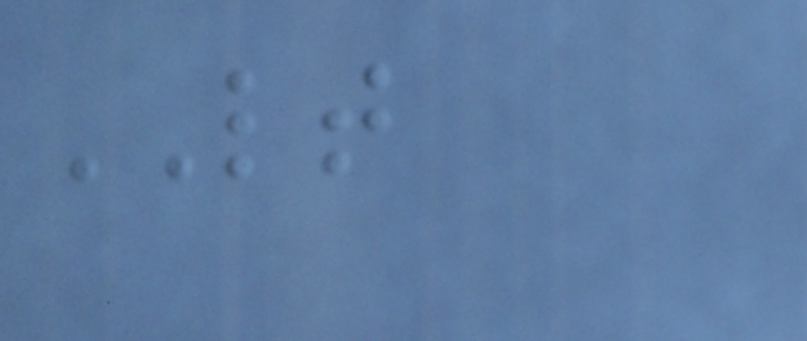LT
